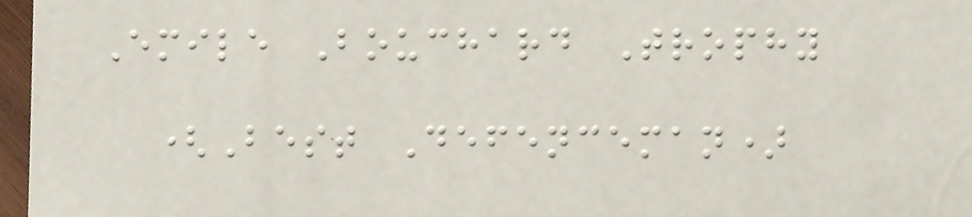Emile Bouchard Trophy
(Best Defenceman)
